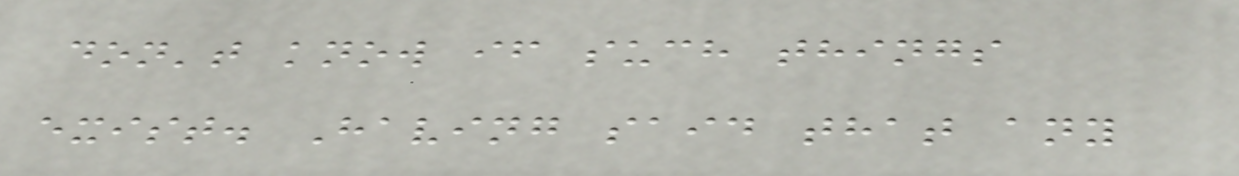don't know if such things
exist. Having said that any
